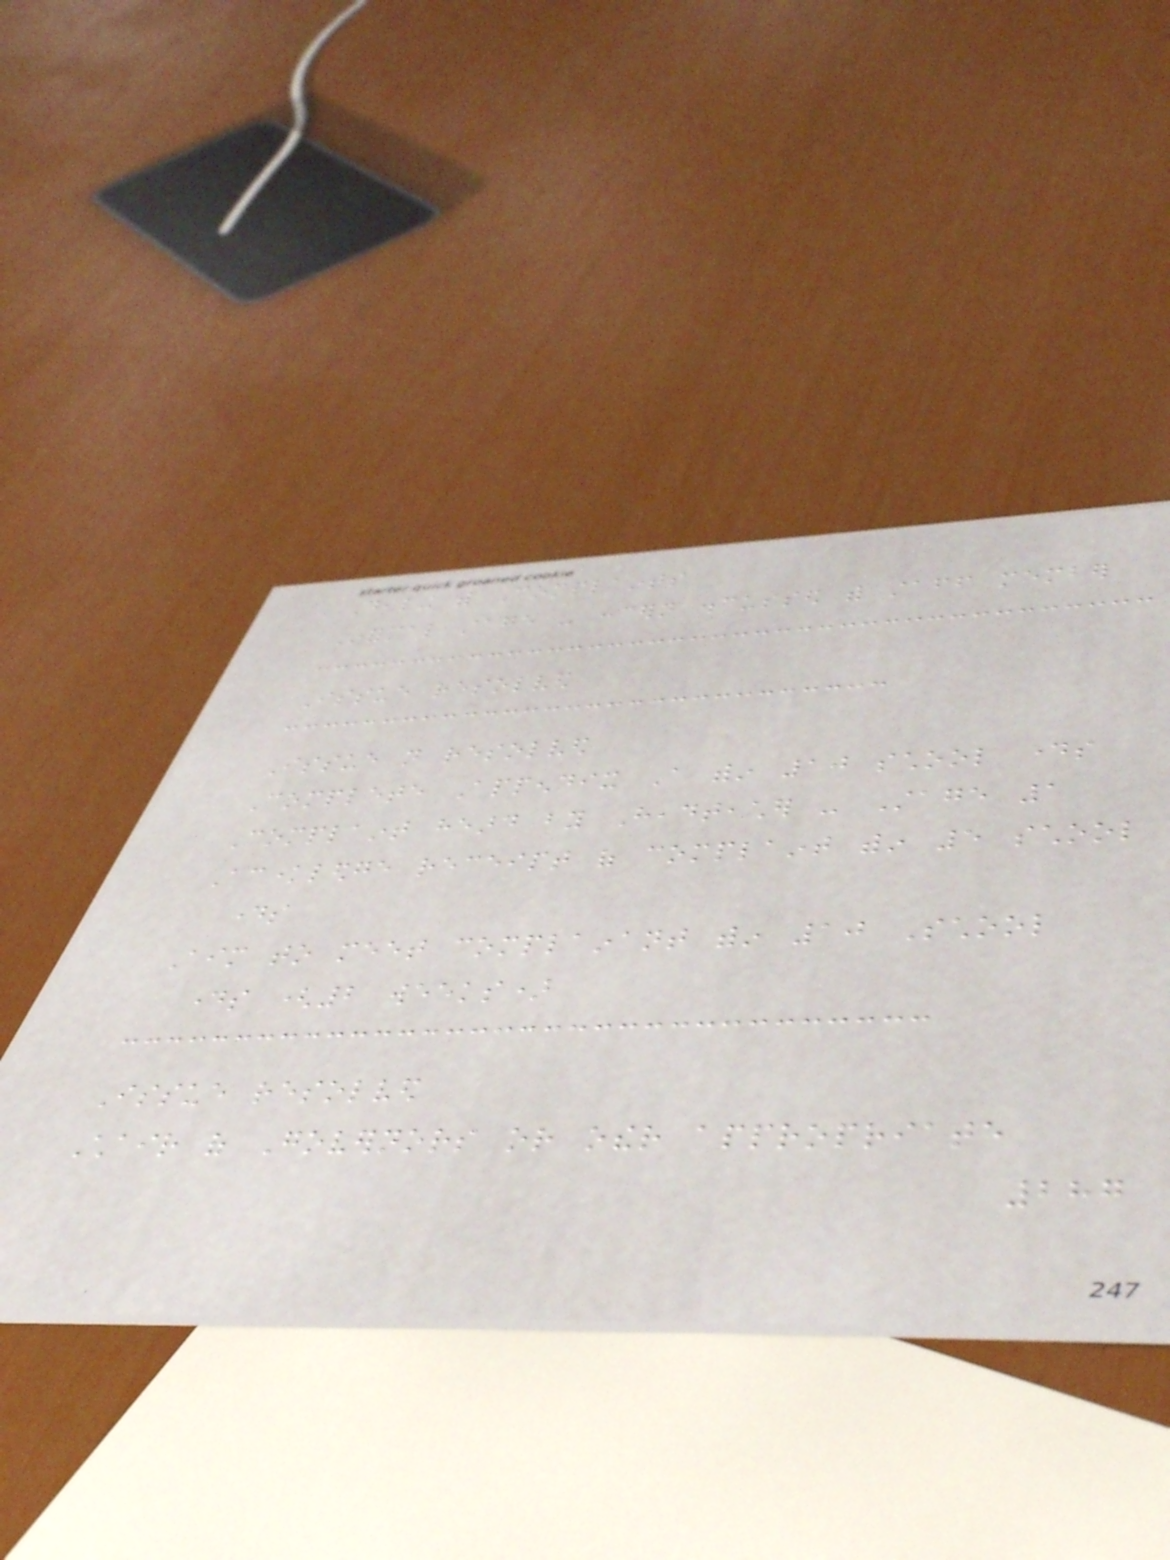Dealing with Complaints
Informal stage - concern discussed with staff member
Issue resolved
Issue not resolved
Complete Appendix A within 10 school days
Complaint heard by Headteacher - Stage 1
Acknowledge receipt of complaint within 5 school
days
Aim to meet complainant within 10 School
days (2 weeks)
Issue resolved
Chair of Governors or other appropriate
287
